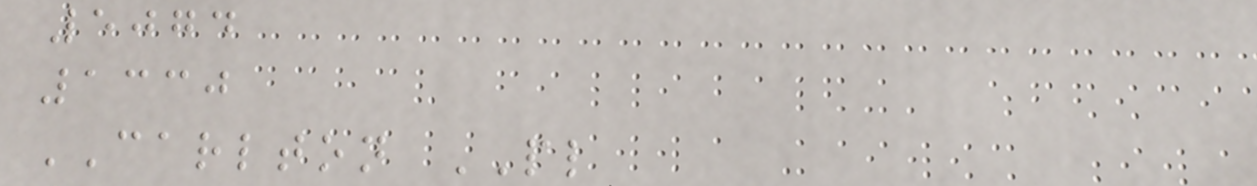5074
1330
CARLTON PL
